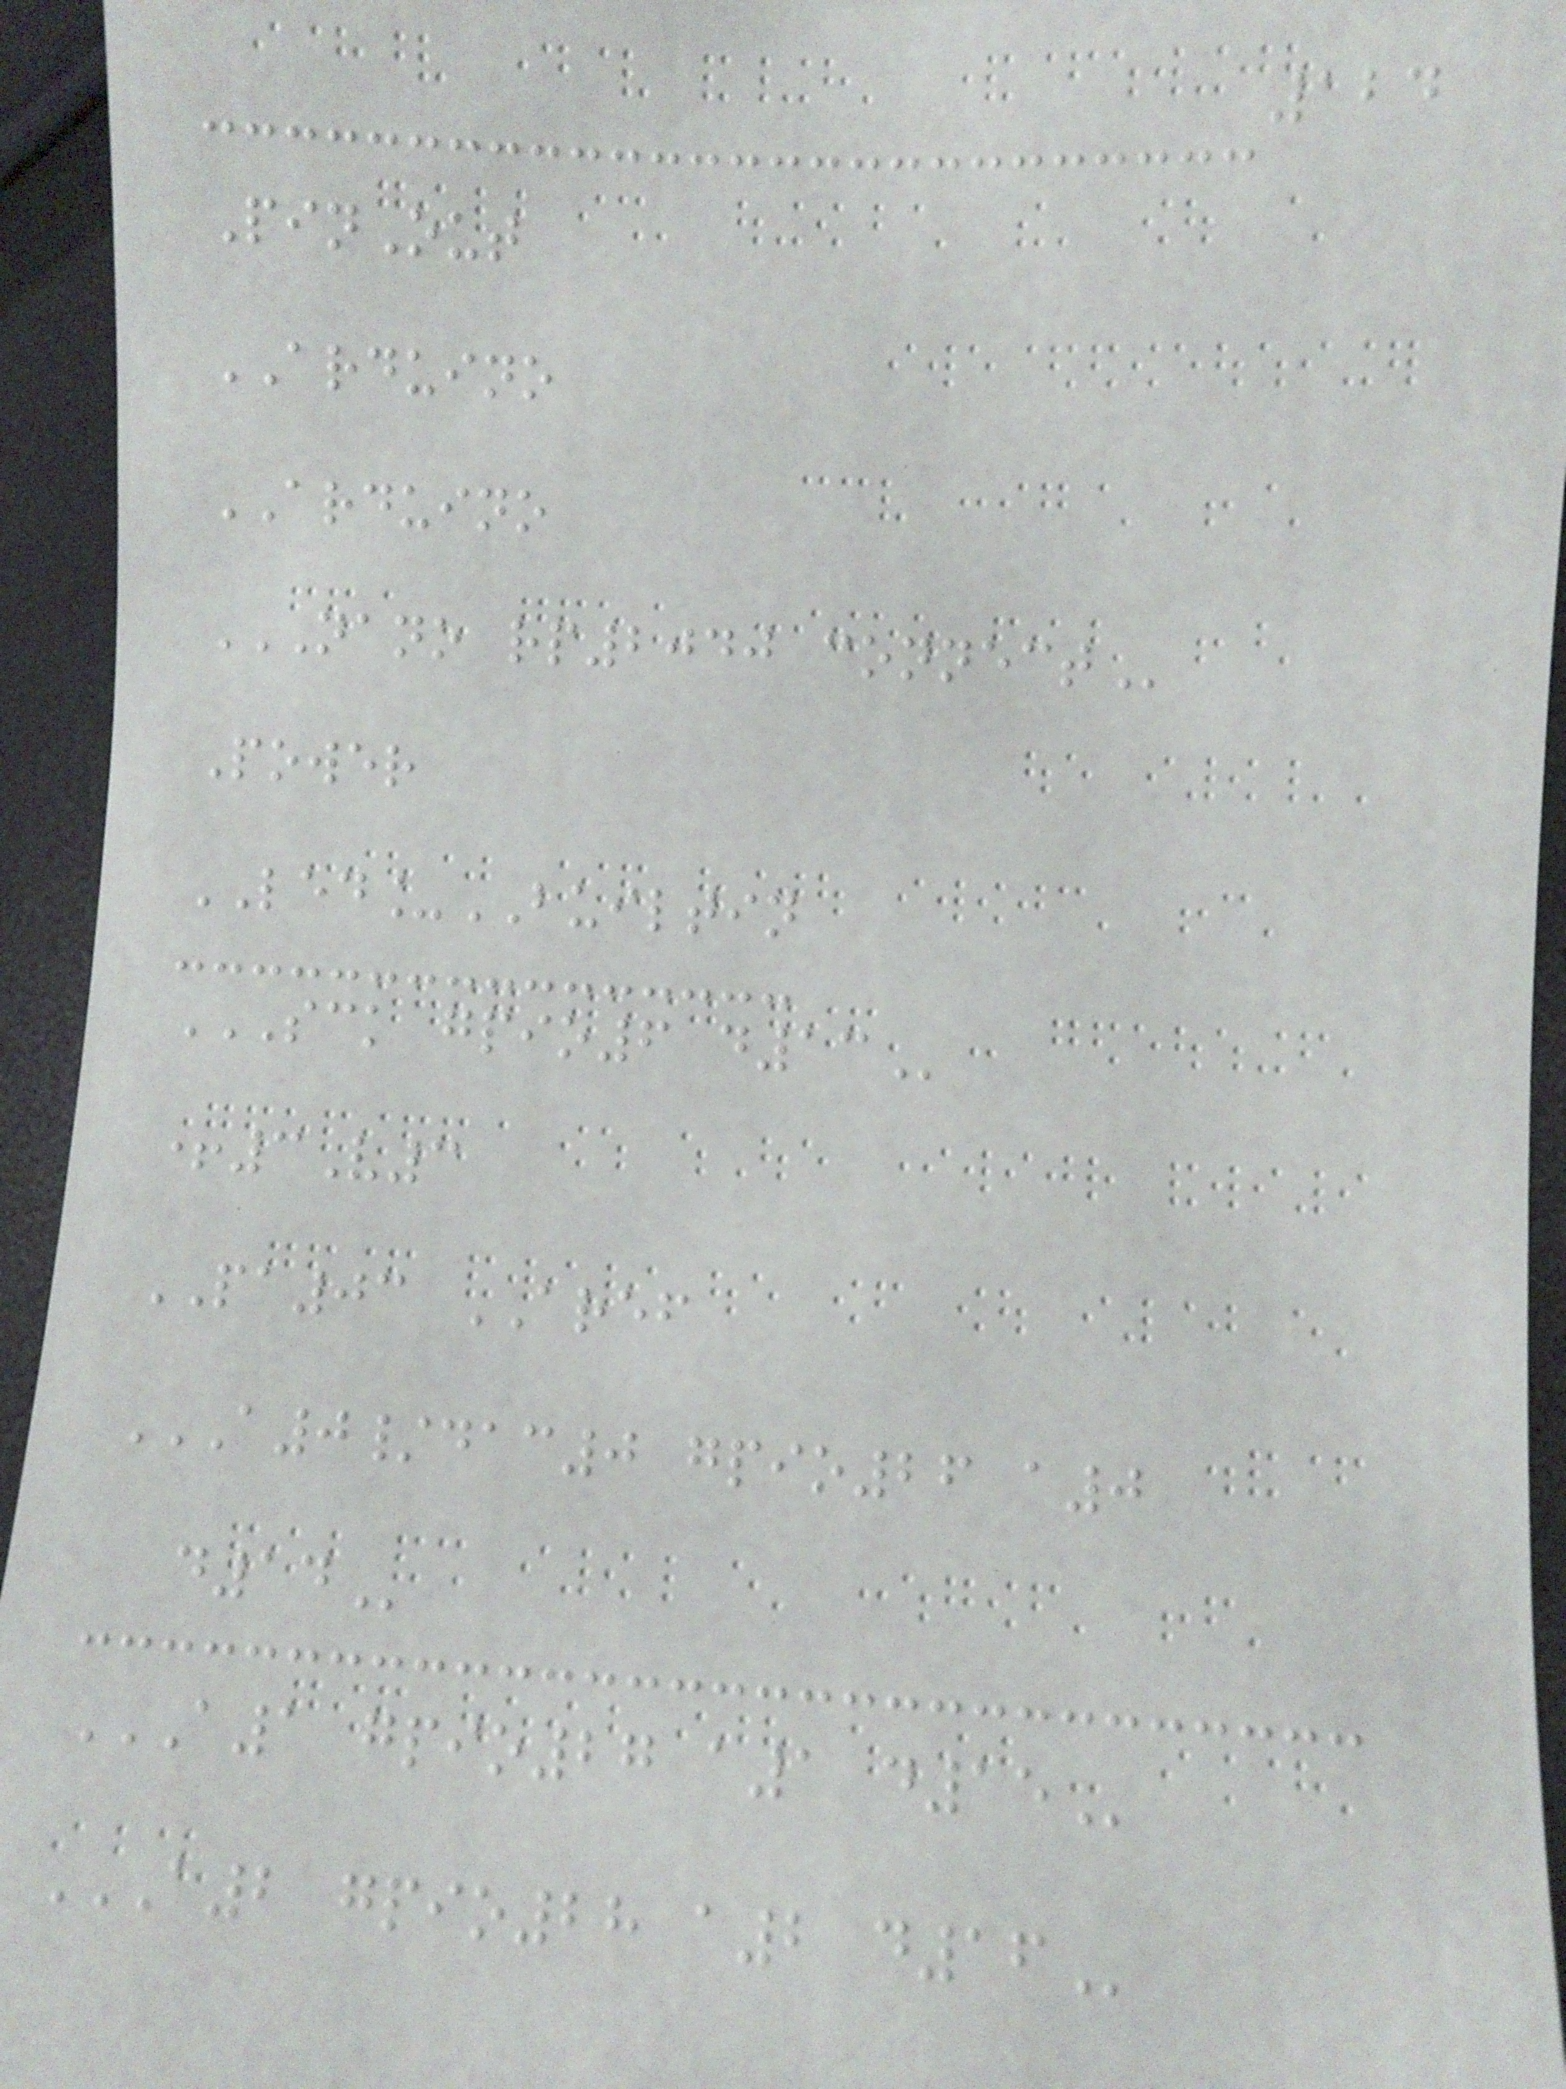124
PinOut
ARDUINO
ARDUINO
NANO RP2040 CONNECT
Power
LED_BUILTIN
SCK GPIO6 D13
+3V3
PA03 AREF
A0/DAC0 GPIO26 A0
D14
A1 GPIO27 A1 D15
A2 GPIO28 A2 D16
